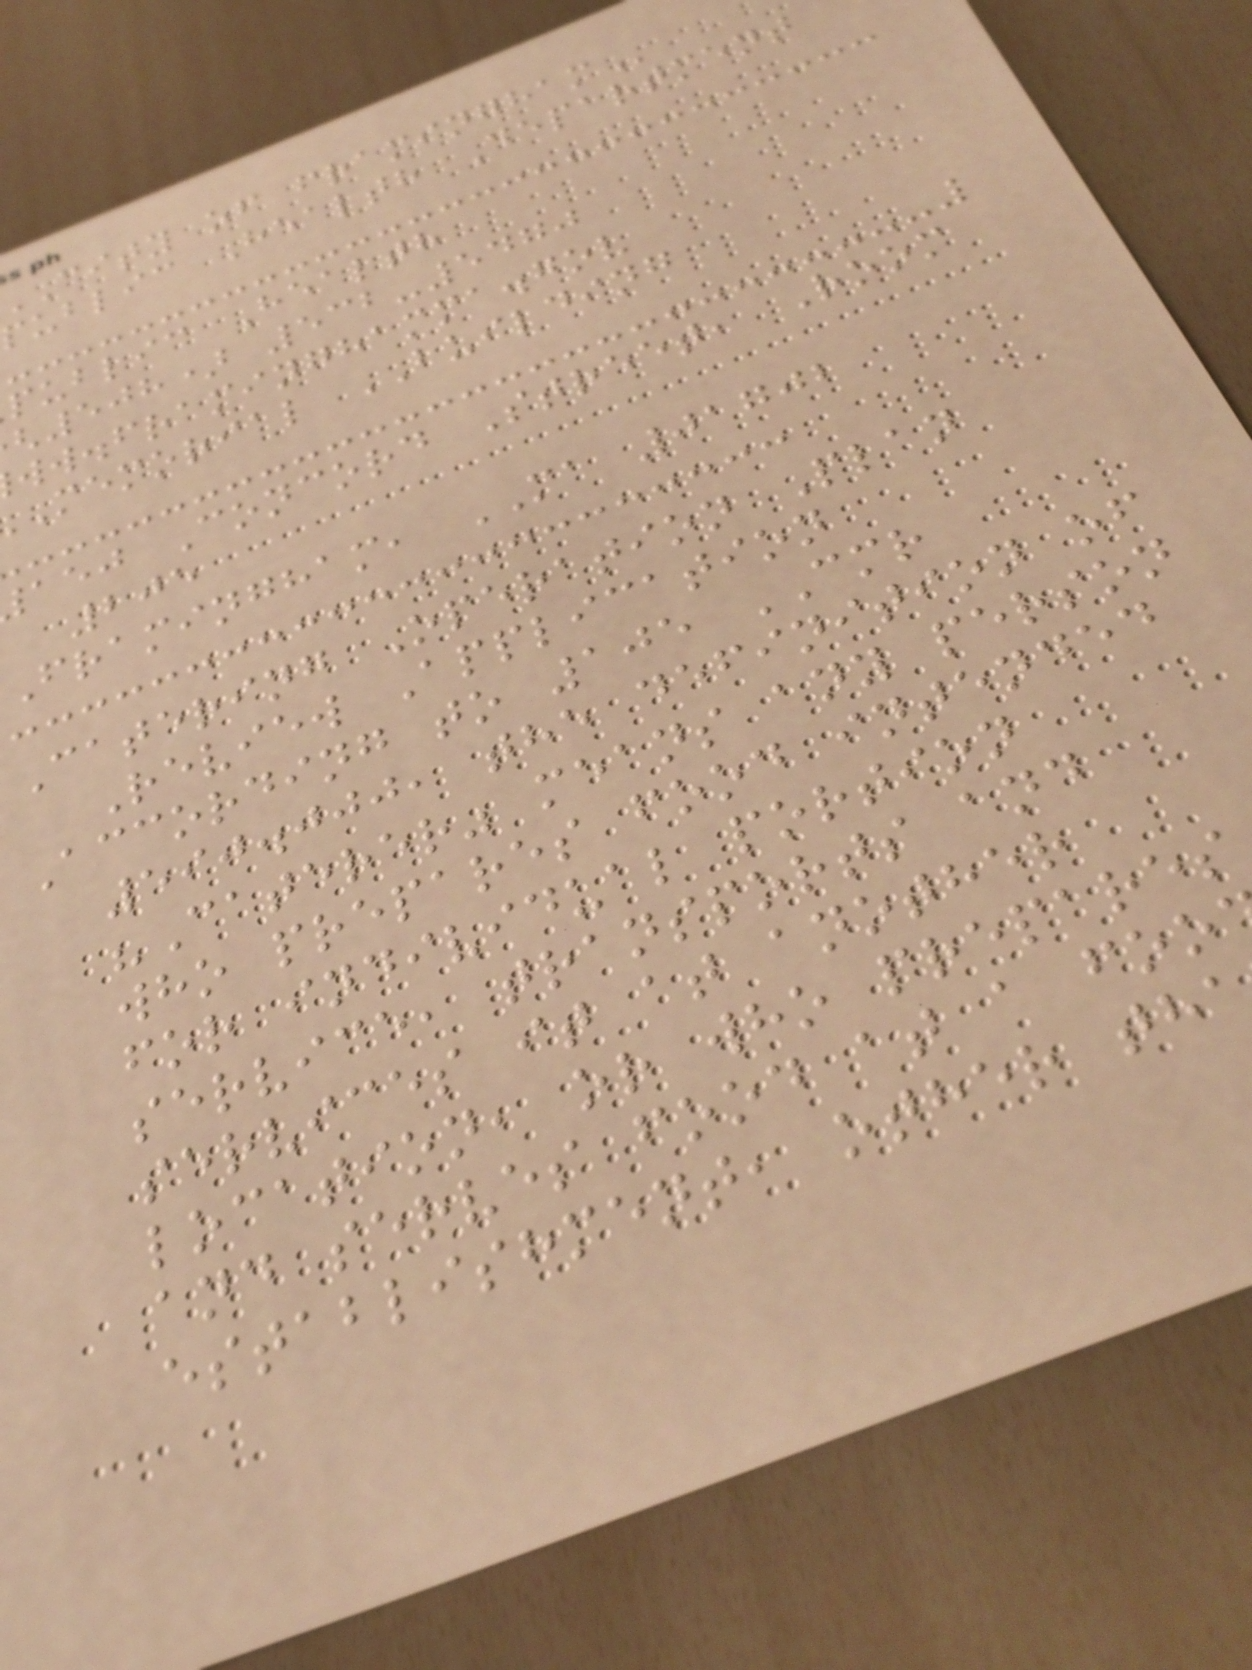city of
public Health Department
public Health
508) 532-5470
ww.framinghamma.gov
memorial BUILDING
aej Concord Street, Room
205
Framingham, MA 01702
Catering Operation Plan
Review Application
According to 105 CMR
590.000, the definition of
"Caterer" means any person
who prepares food intended
for individual portion
service, transports and
services it at another
location, or who prepares
and serves food at a foo
establishment, other th
